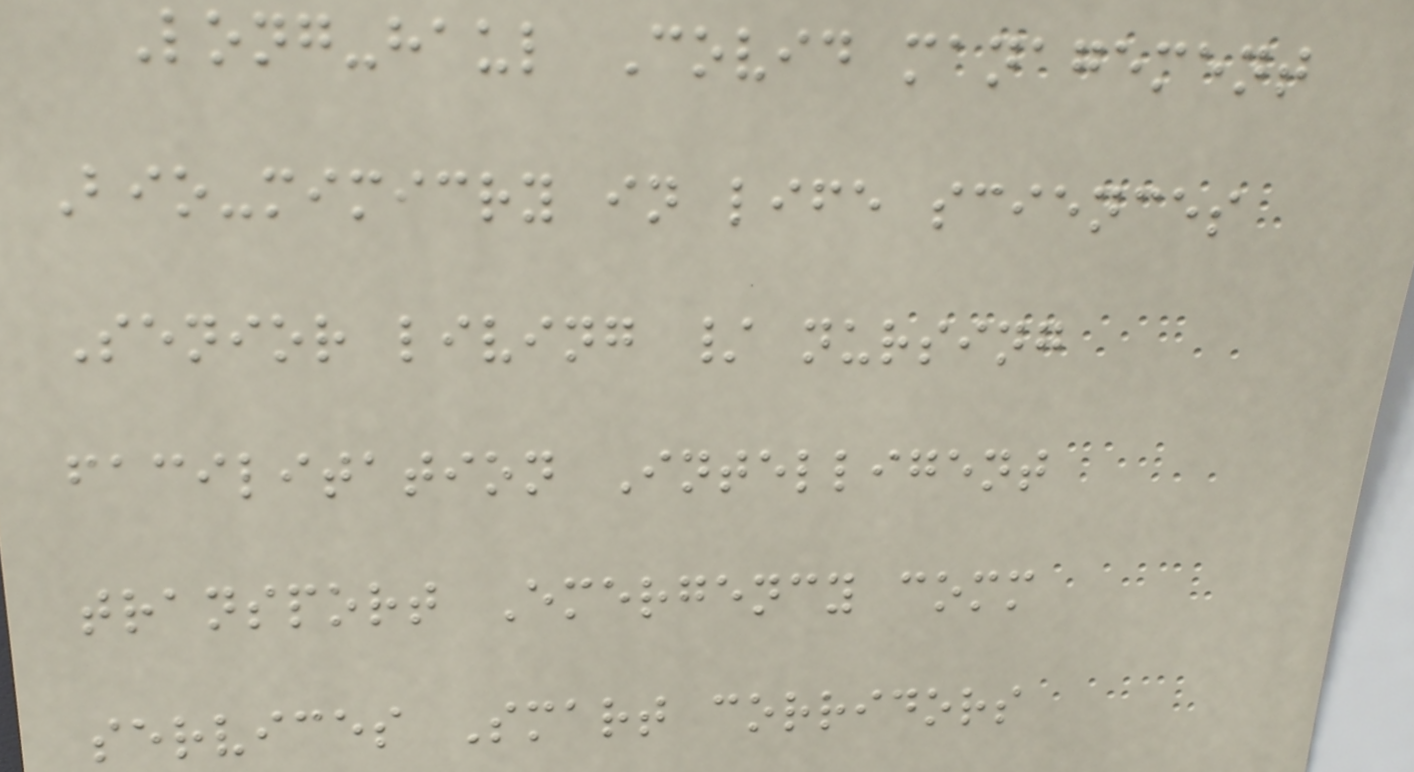Long-haul Covid management
Bio-mimicry in life sciences
Senior living / nursing
facilitation Intelligent
transport Emergency comm
services Smart corridors
